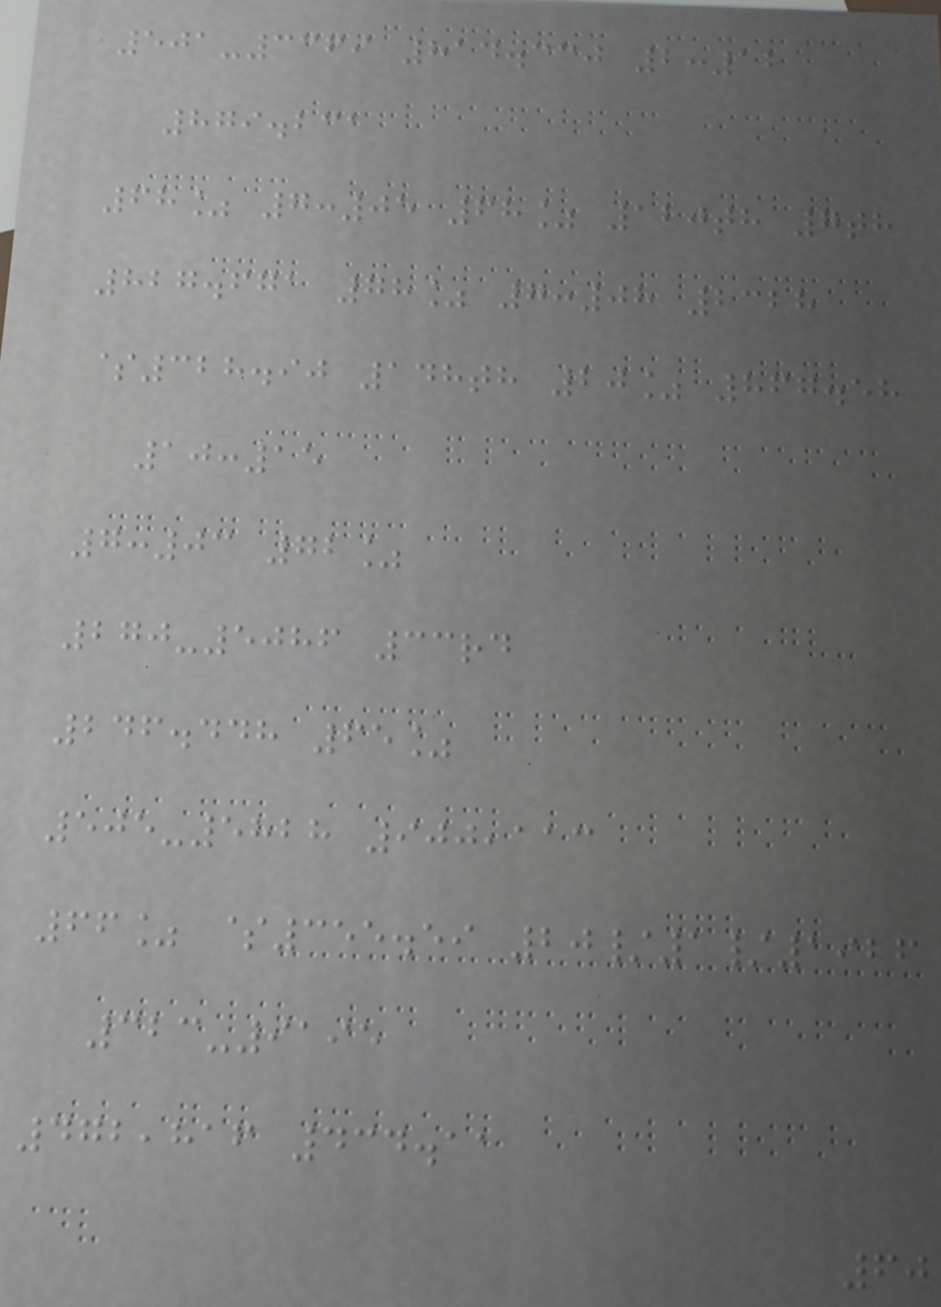501-3369 814.330 2:12
879.231
68% 7:05 68% 120th 7th
827.671 78% 7:08 2328
$328.90 148th 20% 867.58
10:15
7:03 72%
270-5086 33rd
246.448 65%
505-5828 900,113
66% $355.59 20/1/1926
323-9195
472,816 434.11
60
